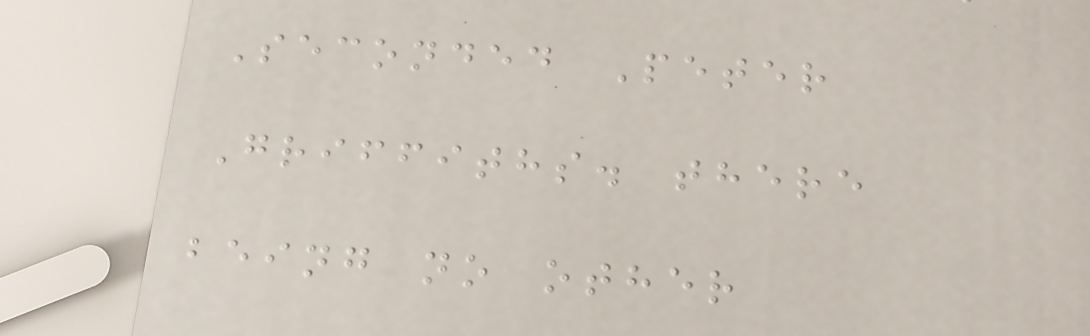Seconded Peter
Griffiths. there
being no other
